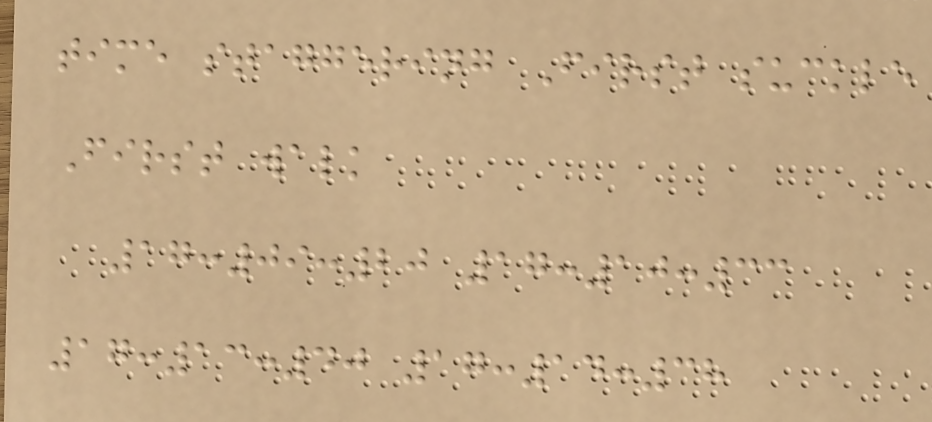time staggering First suckle
First walk
17:09:20 17:10:33
17:13:40 17:14:38
